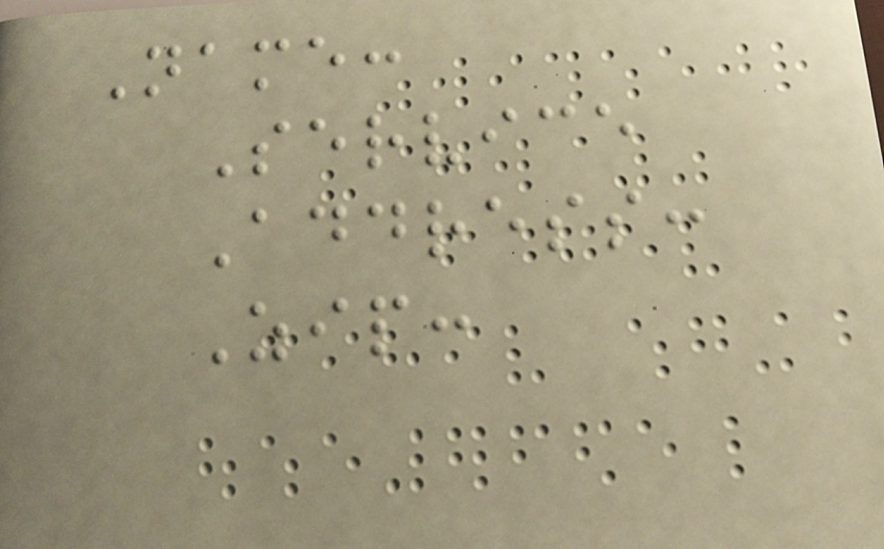Name:
Service
Address:
Zip:
